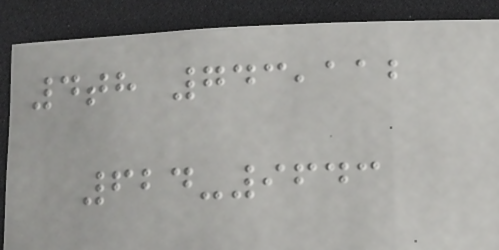4th 743,112
624-9643
